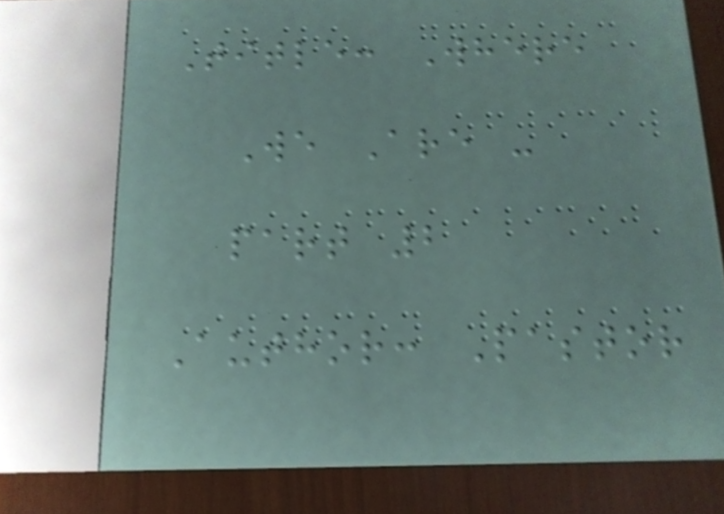Title: Where
We Are -
part 2
Author: Pastor
